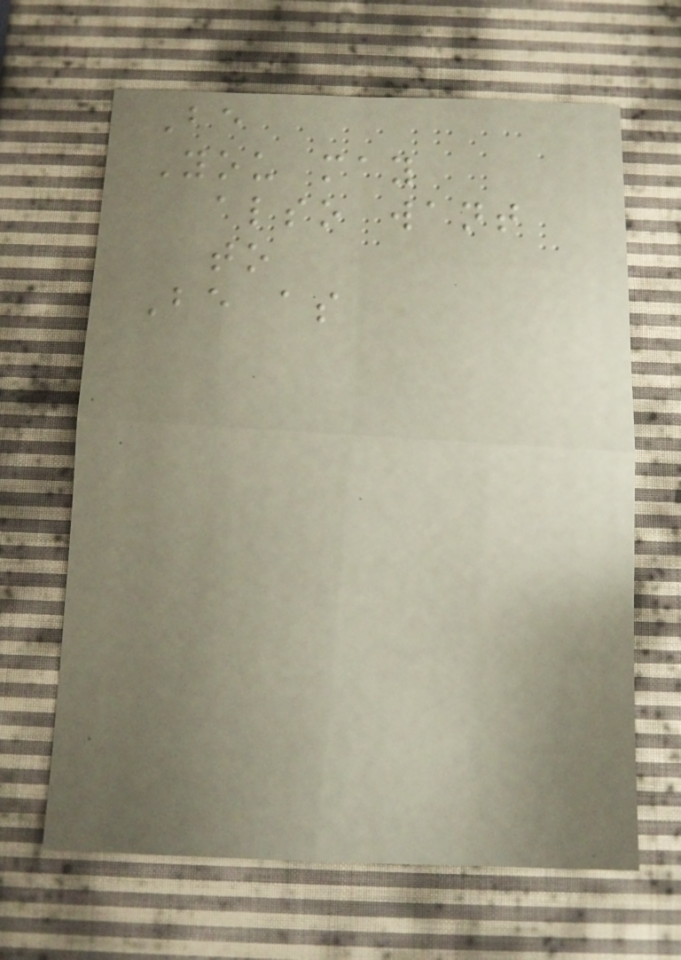Be
You may
also want
to
Be as
